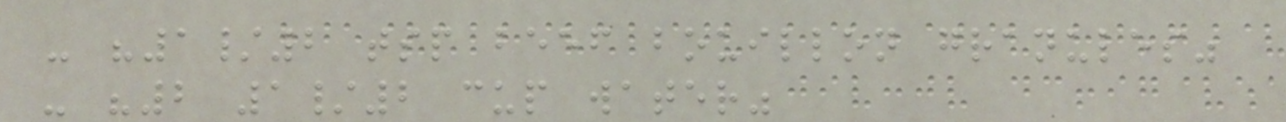- "1/2 tsp beef bouillon granules"
- "2 1/2 cup water"
